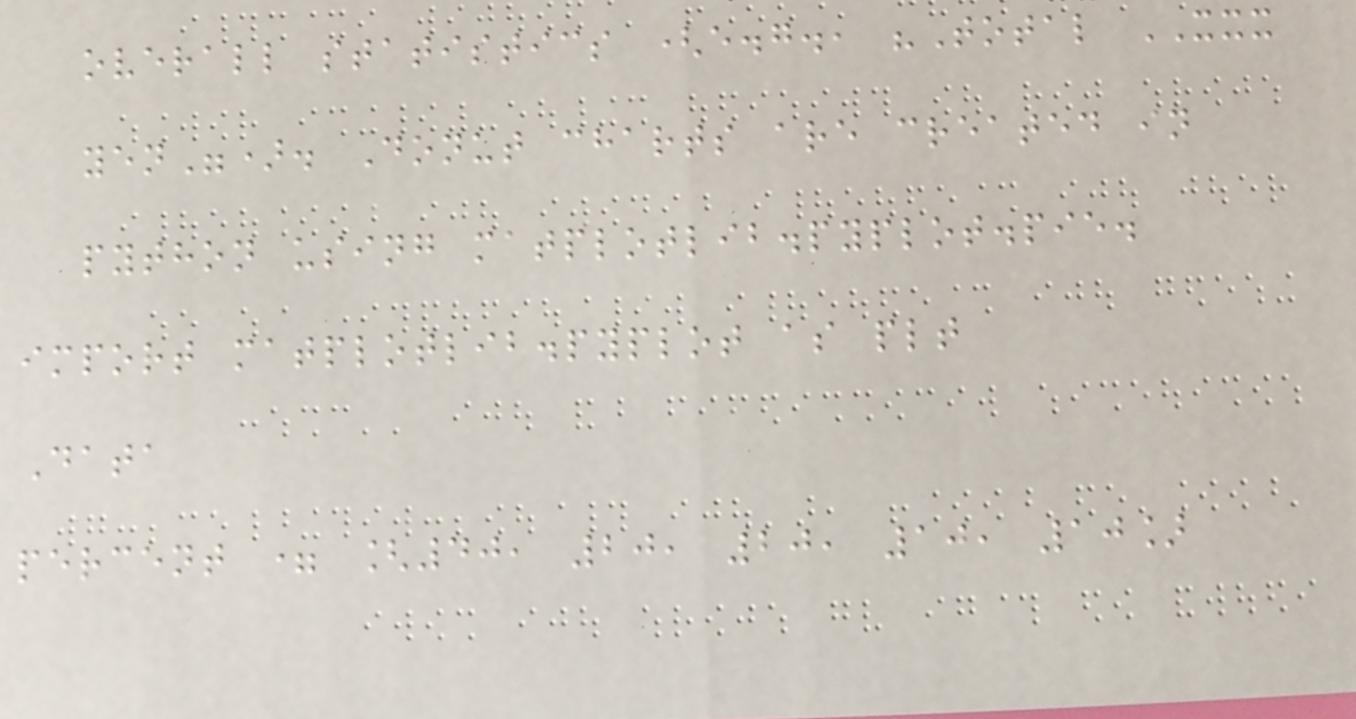overall statistics (e.g., "Total XXX
yen"). Donut charts are created in
python using matplotlib.pyplot.pie.
import matplotlib.pyplot as plt
Data
percent = [40, 20, 20, 10, 10]
